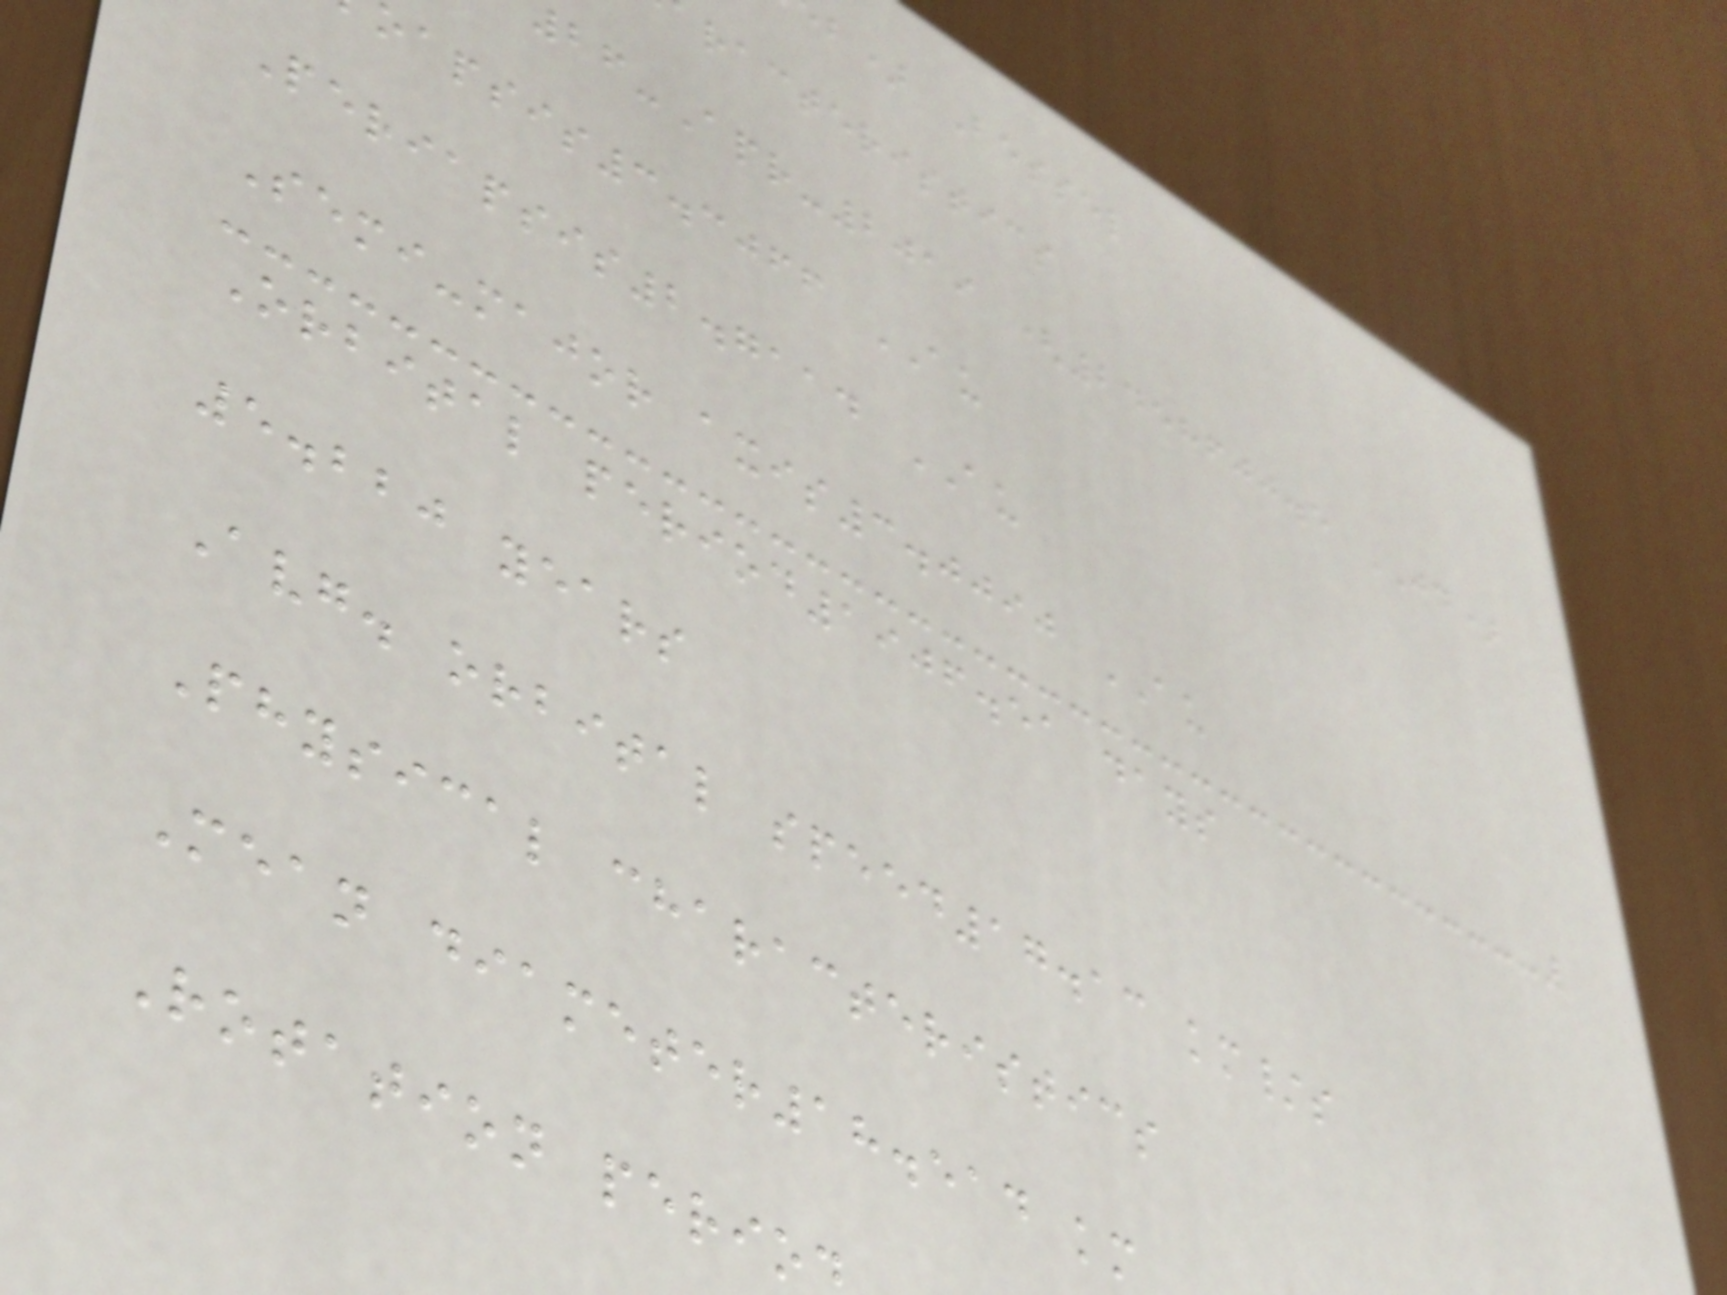b) Bessel
racteristics
-Apr-2019 (2458600.5 JD)
oapsis3.3066 AU
Periapsis2.7114 AU
Semi-major axis3.0090 AU
Orbital period1906.51 days
5.220 years
Avg. orbital speed17.13 km/s
Physical characteristics
Mean diameter18.514 km
Rotation perio
